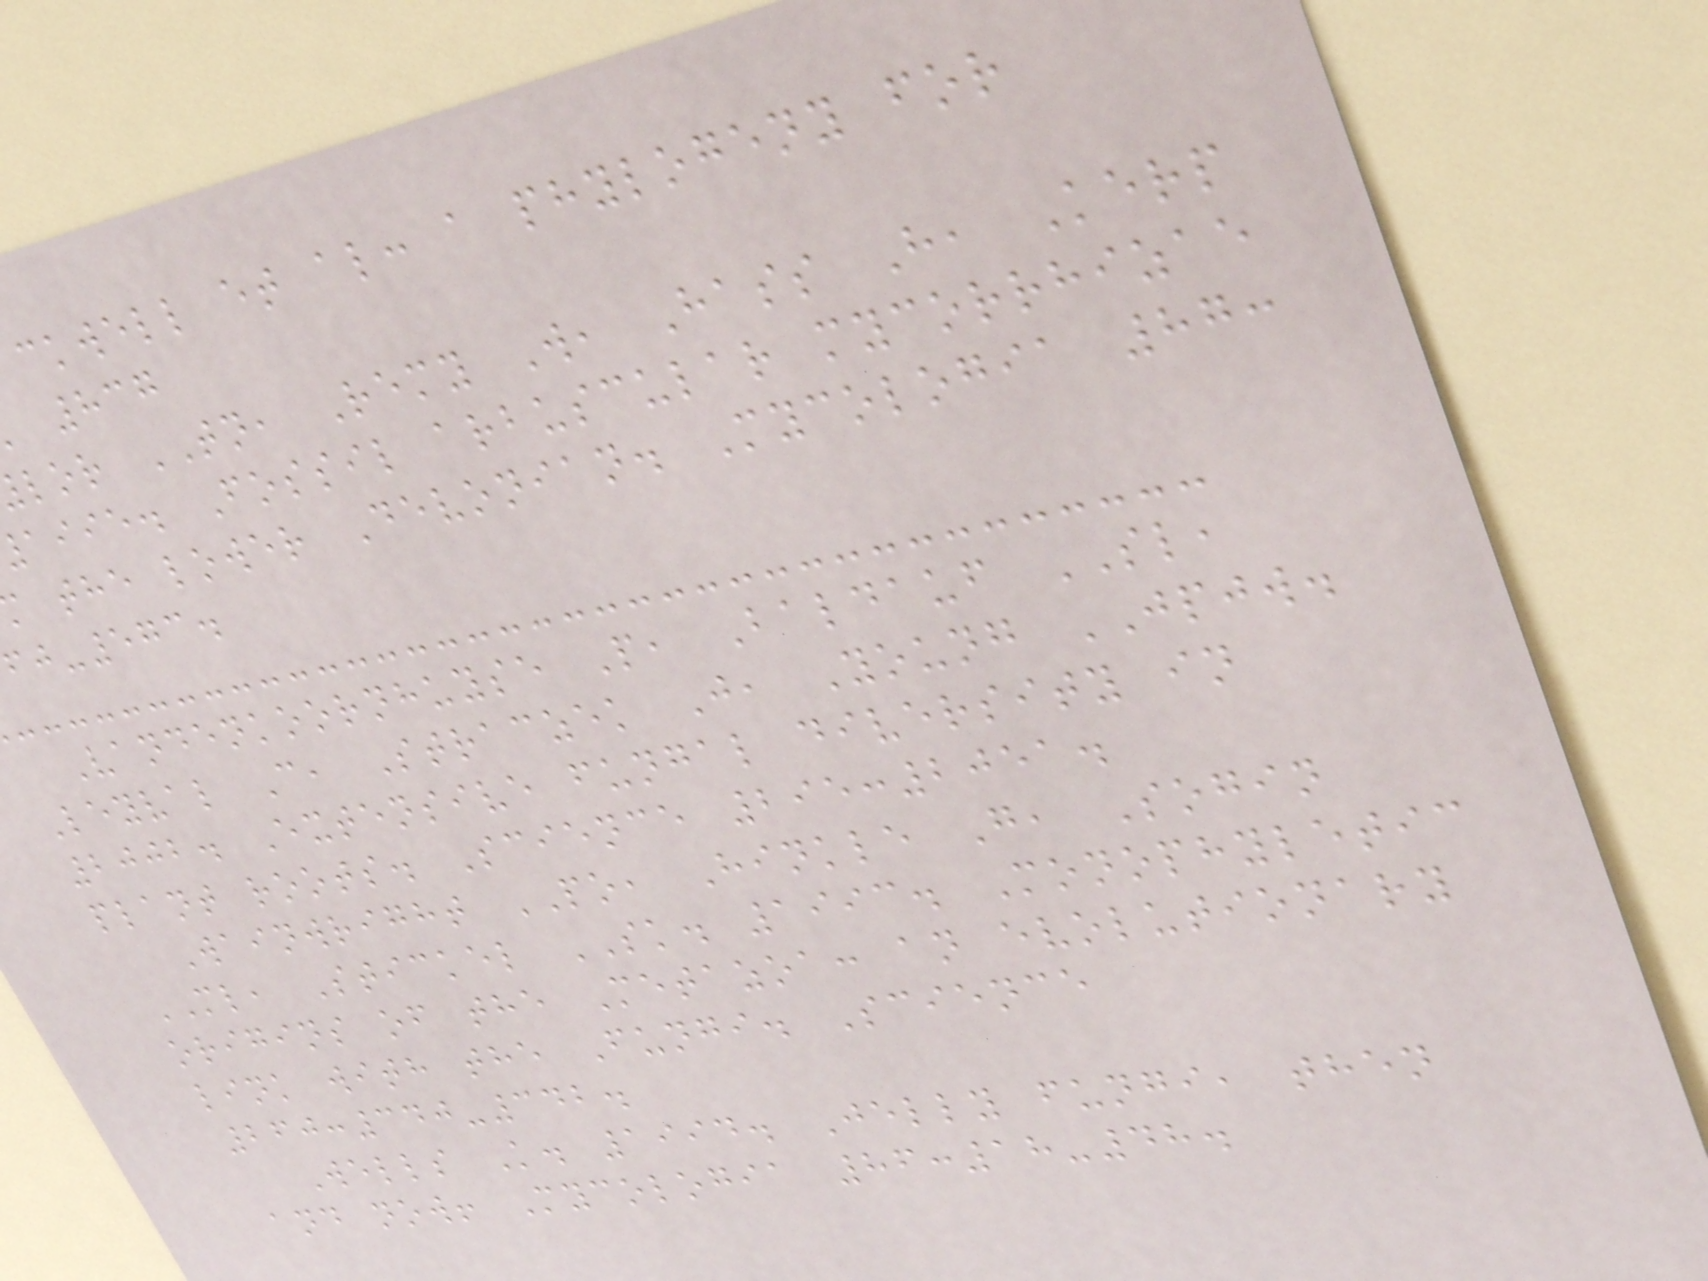ckwell et al: a phylogeny for
837
lor TN, Remy W, Hass H, Kerp
aiie. Fossil arbuscular mycorrhizae
the lower Devonian. Mycologia 87:
-573.
Vandenkoornhuyse P, Baldauf SL,
Leyval C, Straczek J, Young JPJW.
2002. Extensive fungal diversity in
plant roots. Science 295:2051.
Wainwright PO, Hinkle G, Sogin
ML, Stickel SK. 1993. Monophyletic
origins of the Metazoa: an evolutionary
link with the Fungi. Science
260:340-342.
Wells K. 1994. Jelly fungi, then
and now! Mycologia 86:18-48.
